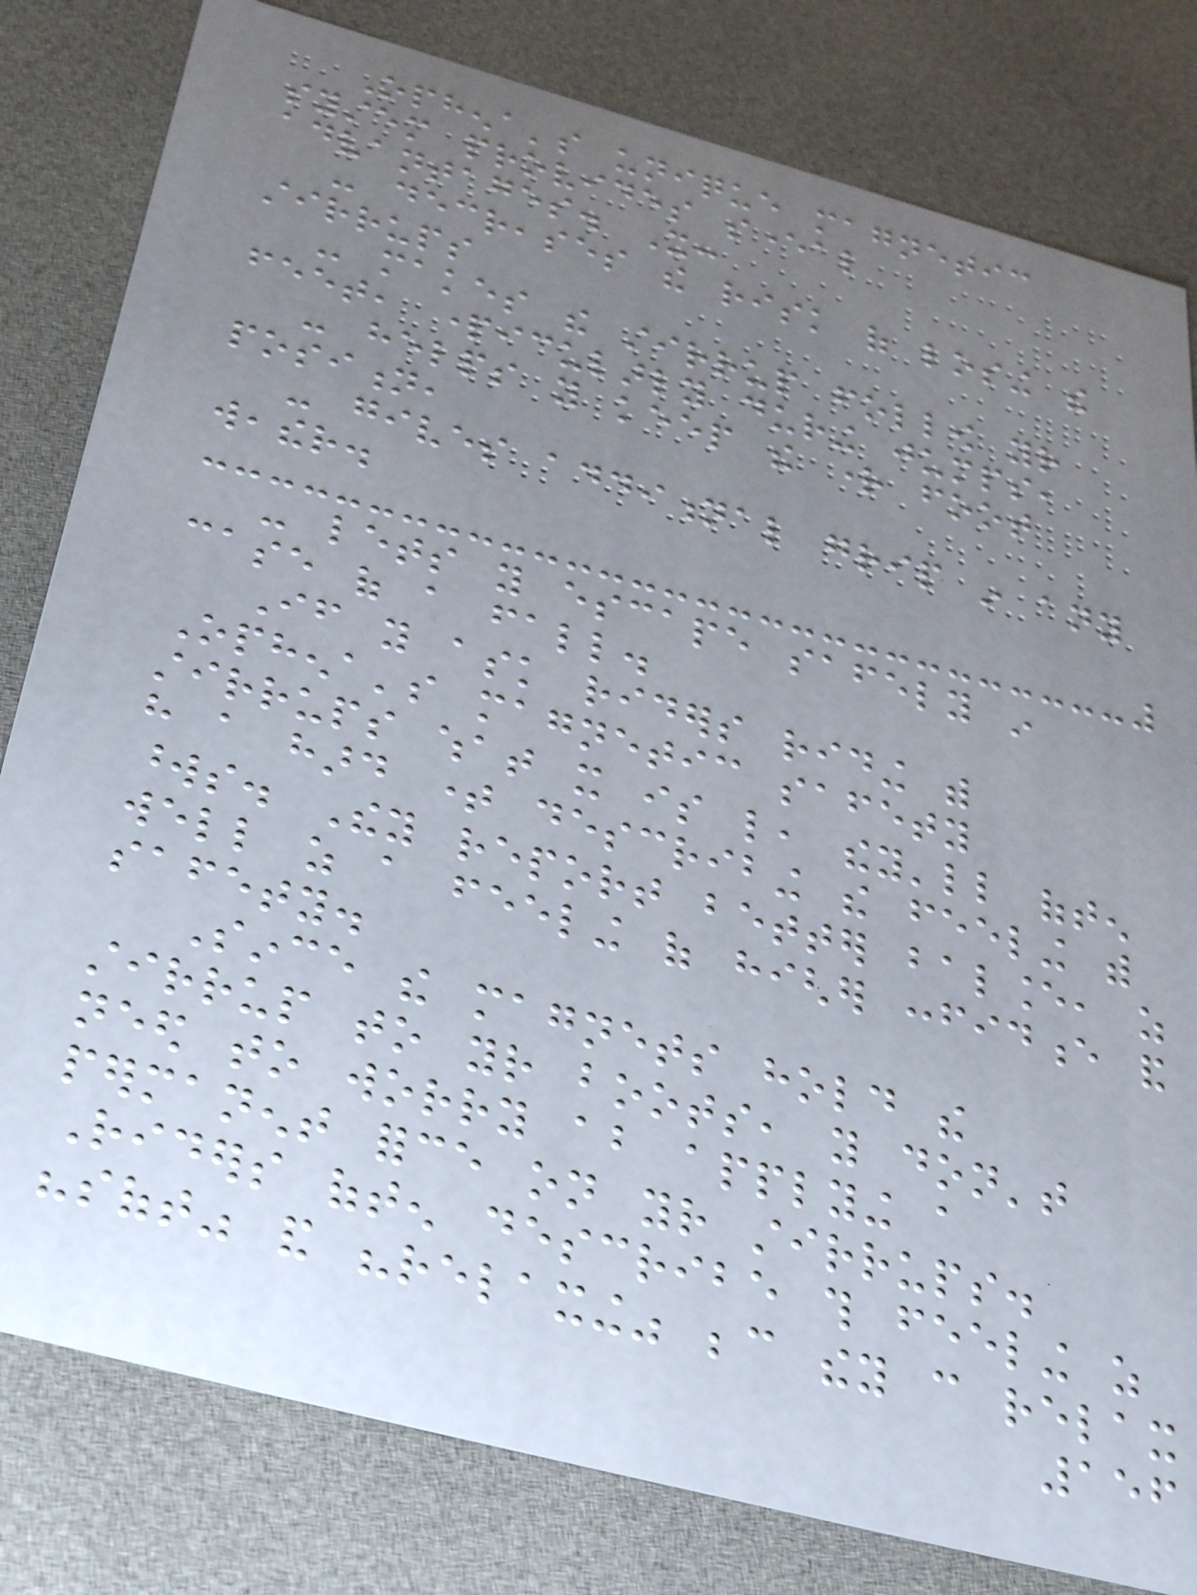Ophena's unique magnetic
system provides several
advantages. It:
- decreases the risk of losing the
stirrups
- makes the stirrup follow your
feet, particularly during jumps,
- helps you keep the right foot
position,
- gives additional grip in any
weather.
- lets you escape safely in
case of a fall.
If you ask riders riding with
Ophena's magnetic safety
stirrups what it is like, they'll often
have a hard time describing the feeling with
words. They report better balance, as
well as a feeling of higher confidence and
safety.
Since the magnets hold the
stirrup to your boots, you don't
need to worry about applying a
permanent force on your stirrups.
Riders often describe this feeling as
"soft" and "relaxing" because they can relax
156
